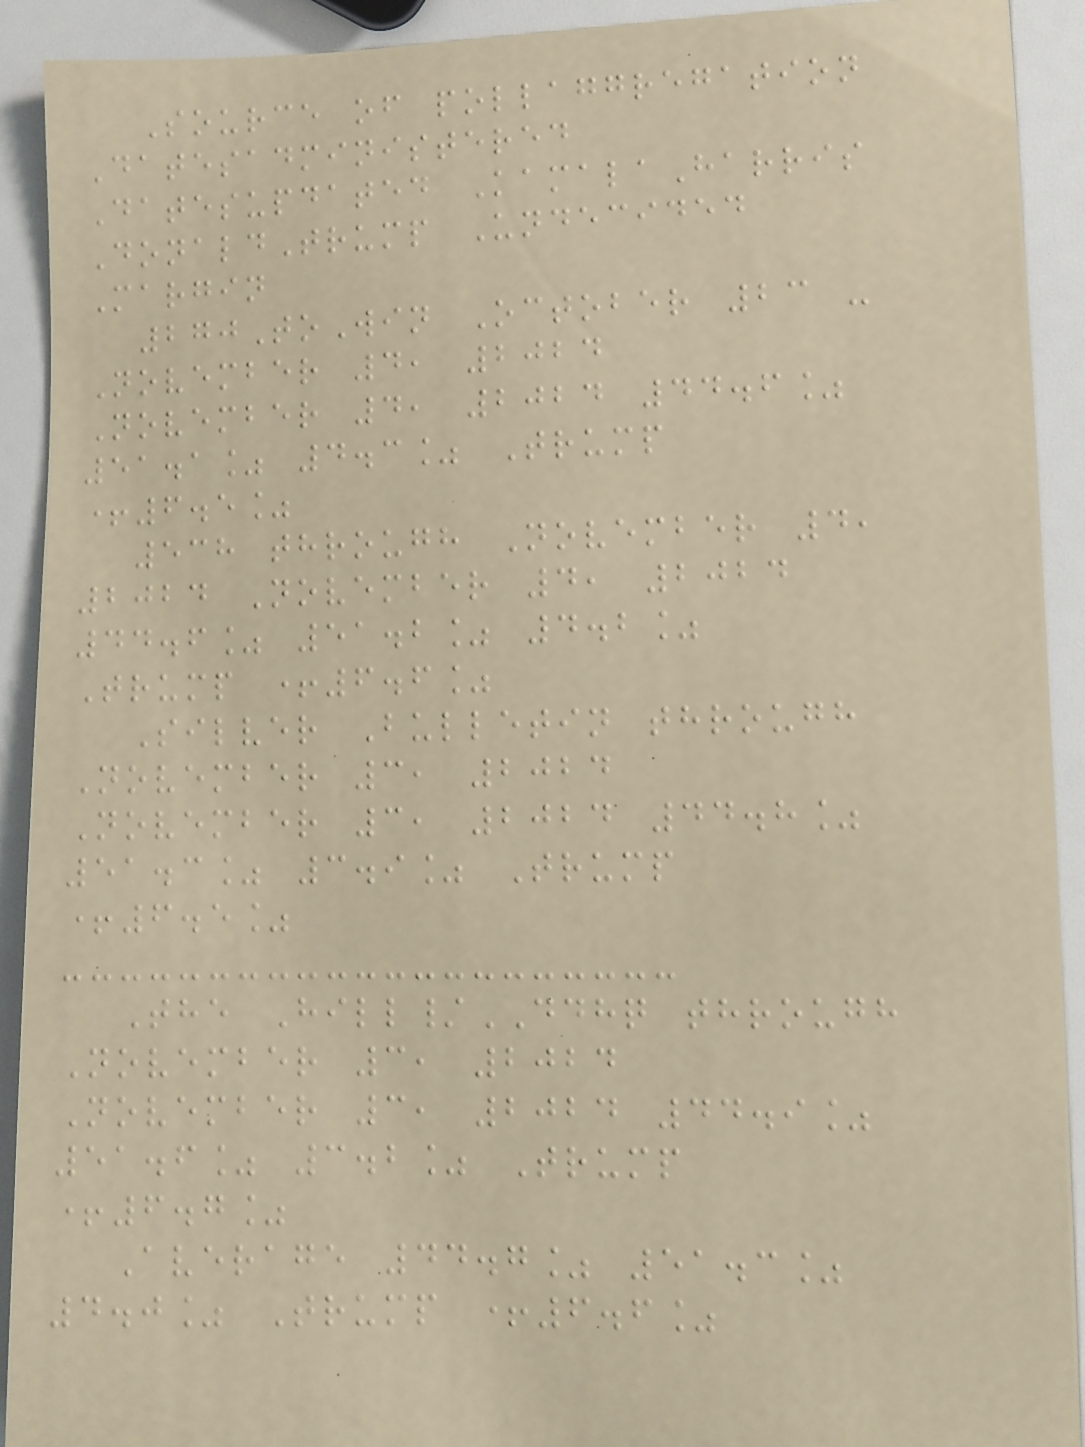Source of pollaggregation
Datesadministered
Datesupdated KamalaHarris
DonaldTrump Undecided
Margin
270ToWin October 23 -
November 4, 2024
November 4, 2024 44.6%
51.1% 4.3% Trump
+6.5%
538 through November 4,
2024 November 4, 2024
44.6% 51.2% 4.2%
Trump +6.6%
Silver Bulletin through
November 3, 2024
November 3, 2024 44.8%
51.3% 3.9% Trump
+6.5%
The Hill/DDHQ through
November 3, 2024
November 3, 2024 44.9%
51.6% 3.2% Trump
+6.7%
Average 44.7% 51.3%
4.0% Trump +6.6%
